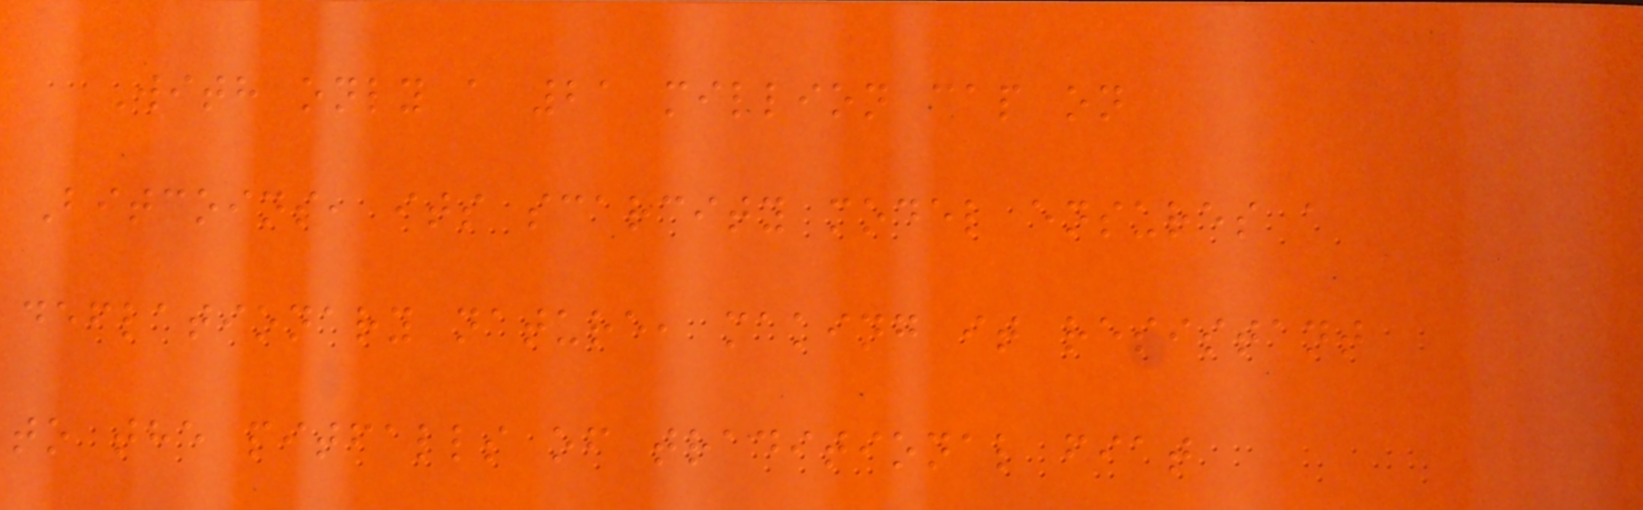With only a 21 million cap on
Bitcoins, its scarcity model ensures a
deflationary nature, making it resistant
to the pitfalls of traditional fiat
